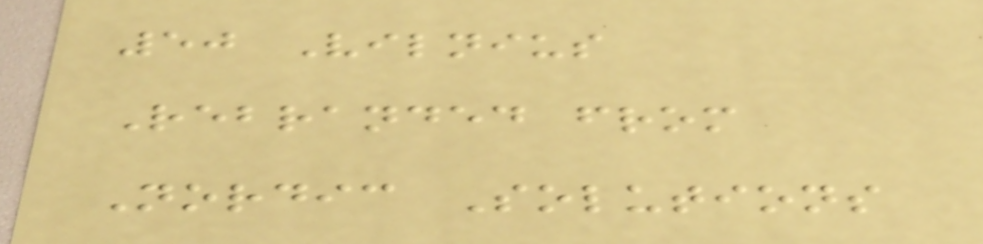50 Vilnius
Rebranded from
Nordic Solutions
